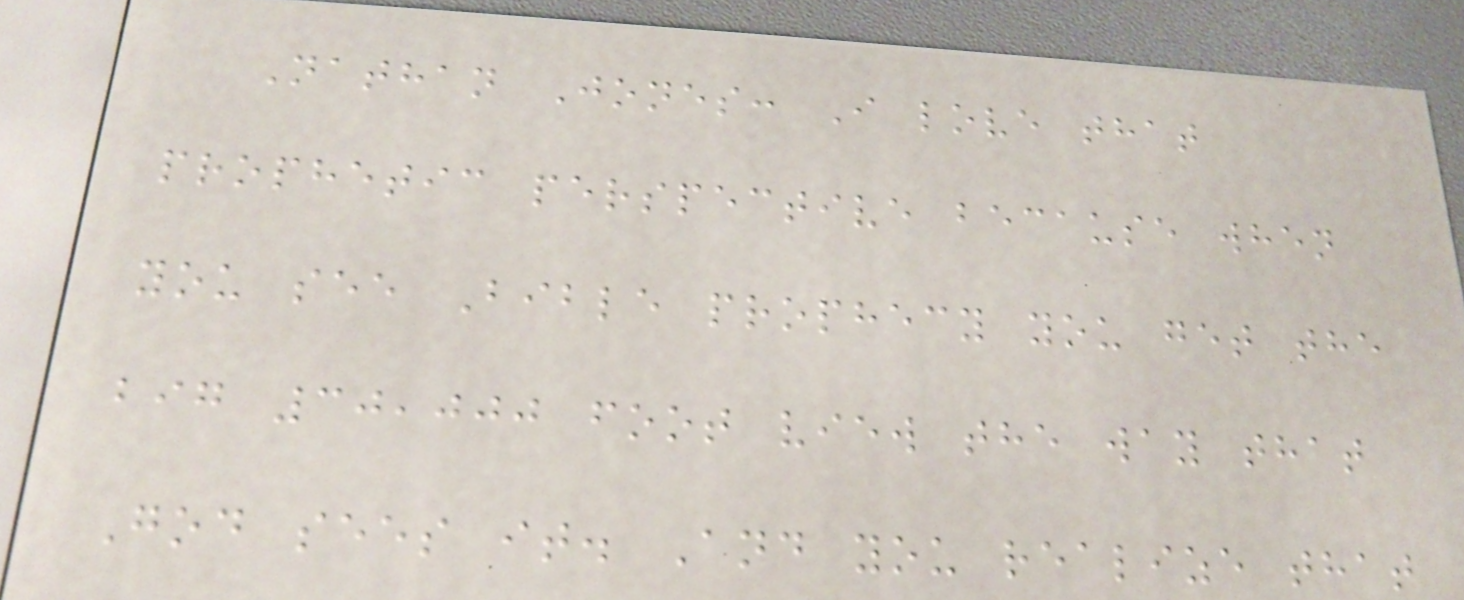Nathan Jones: I love that
prophetic perspective because when
you see Bible prophecy you get the
big 30,000 foot view the way that
God sees it. And you realize that
